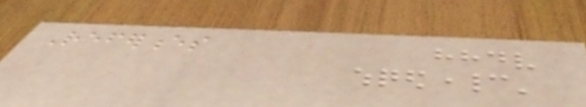References
